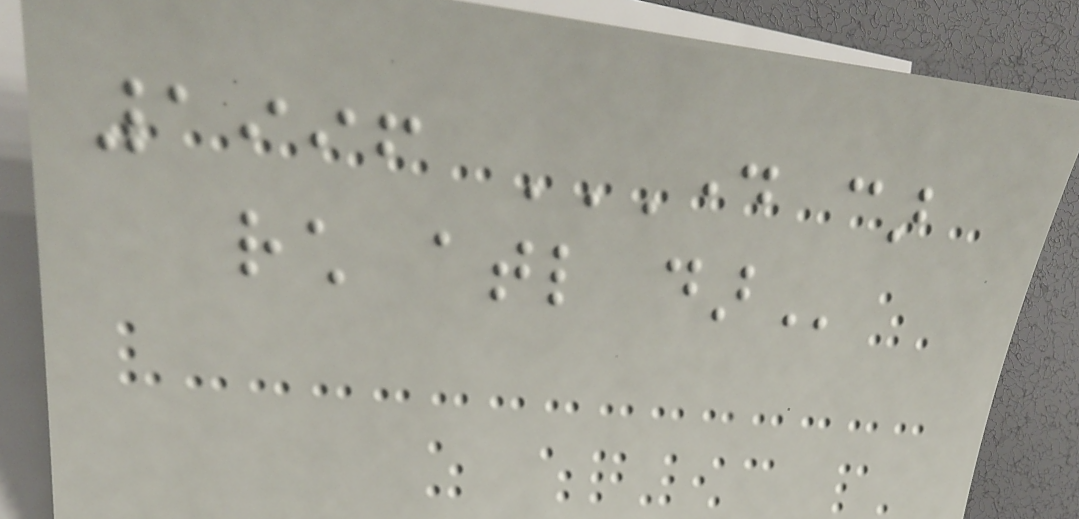1996 DAY CAR
RCH ATL DAR
